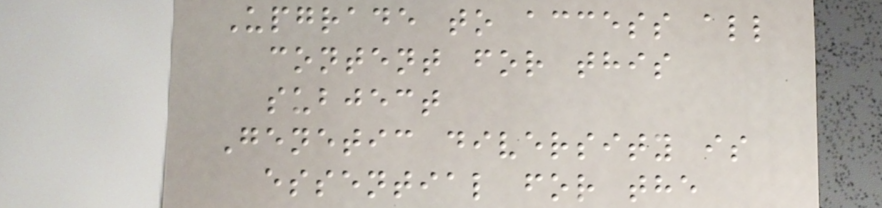Upgrade to access all
content for this
subject
Genetic diversity is
essential for the
